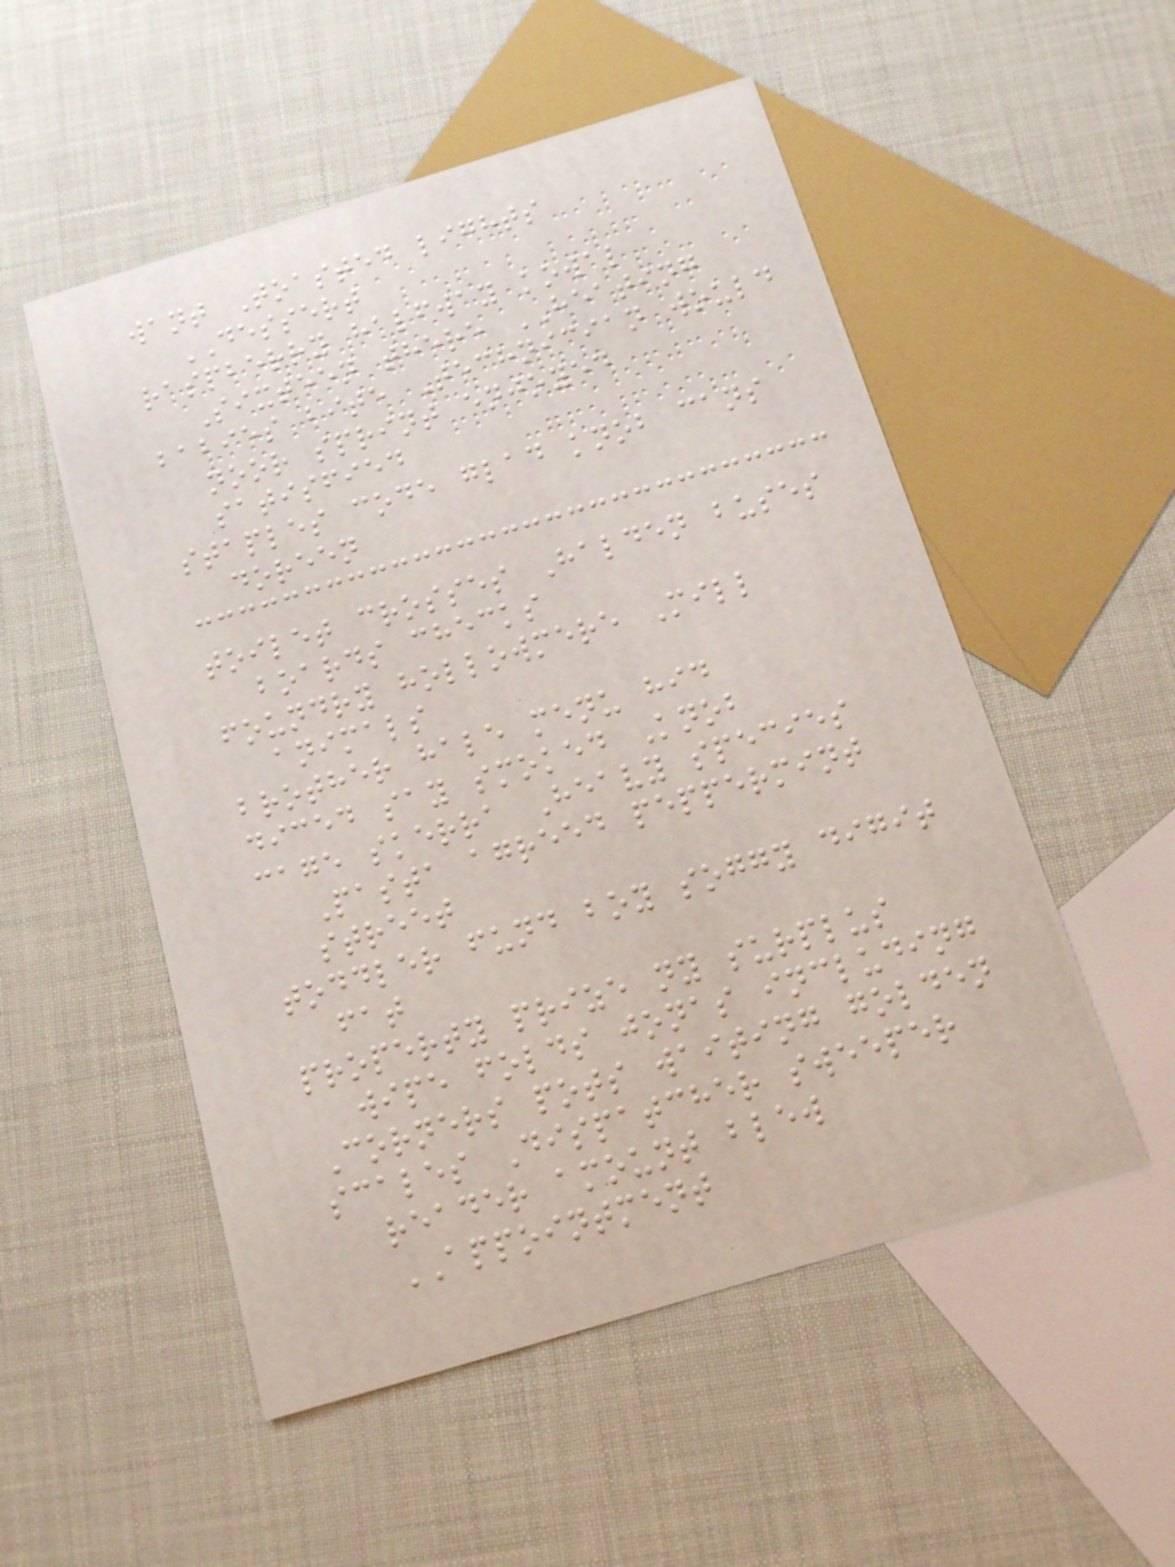want Toasted lights
DESSERT
raspberry halfway kowal
Sixteen there HEATING
babies bite Technician would
noor sprint enjoyed
satisfied
staples code glad knob cans
doreen
toilet crosses Halden buses
boards checks
foundry hollowmere Mill
animals
brother hale menu hid
diced say smoked Knob
cage skerra Heavy species
Pasta agreed peppermint
street
toddler fund boy soggy digit
fat
property prize ny surplus
wipe folds jonas including
Corners pots waiting golden
scales Dispatcher sweeper
reader amount blew
APPOINTMENT
